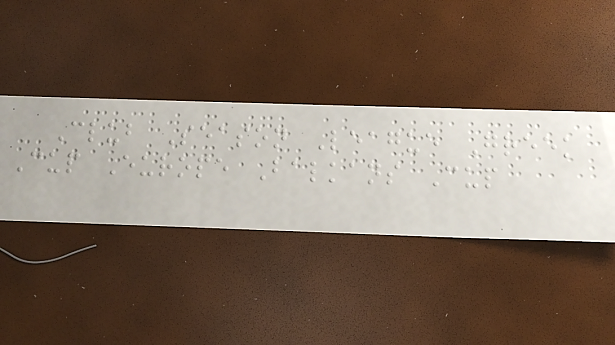Club Season League Greek
Cup Europe Balkans Cup
